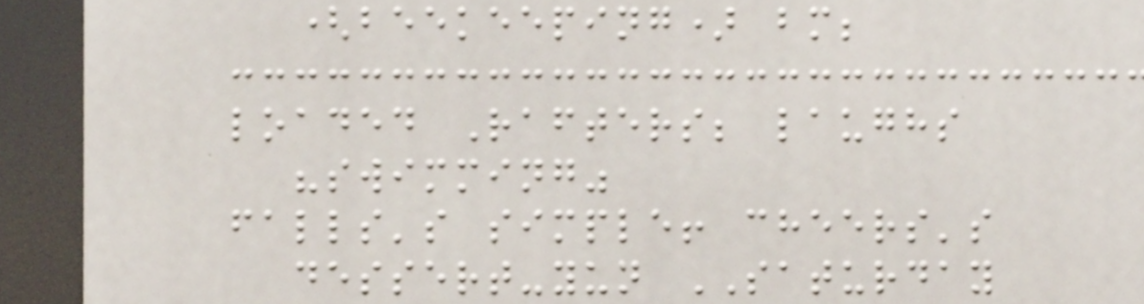(beekeeping) bm;
loaded Rafters; laughs
"swimming"
falls's simple! cheers's
dessert-yun SATURDAY
